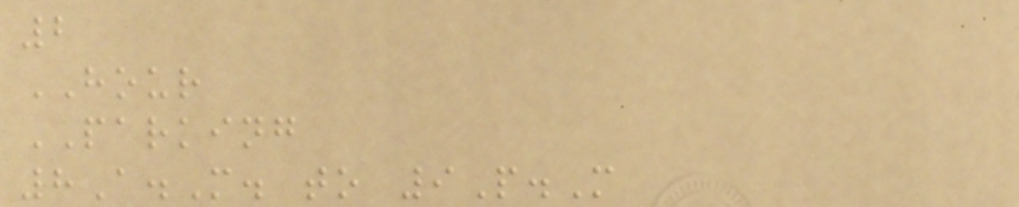2
HOUR
PARKING
8A.M. to 9P.M
